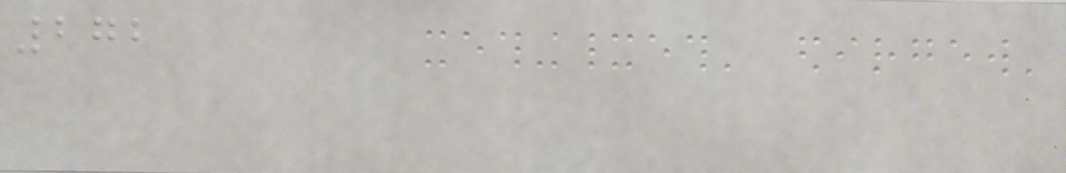272
